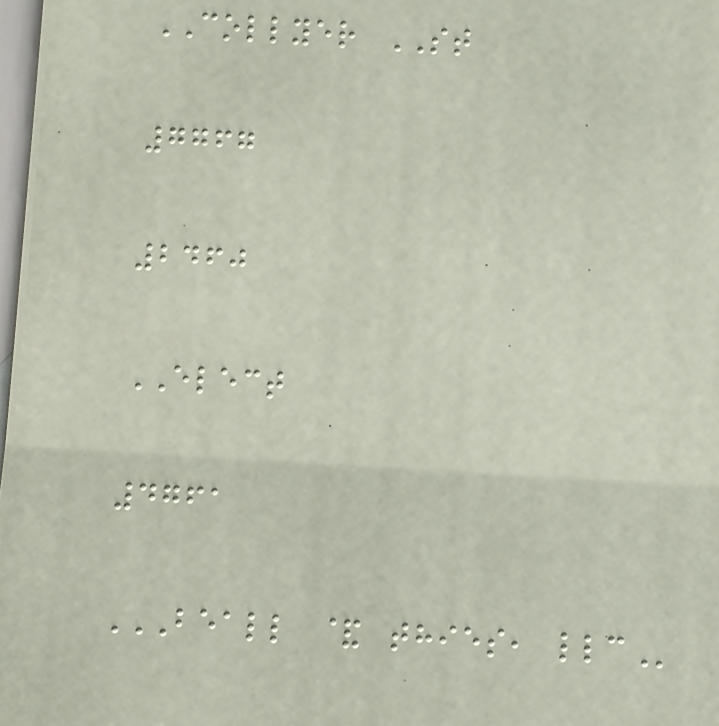COLLYER ST
7767
2460
ELECT
4761
BEALL & THIES, LLC
